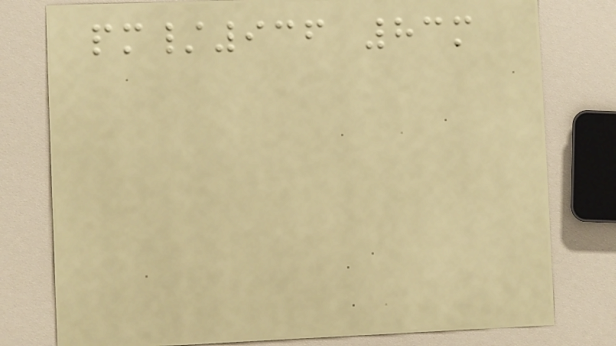pm/936 83m
